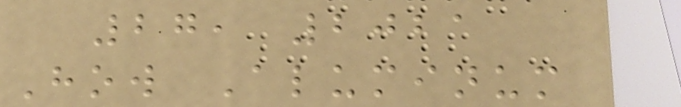27, 2021
How Aluminum
